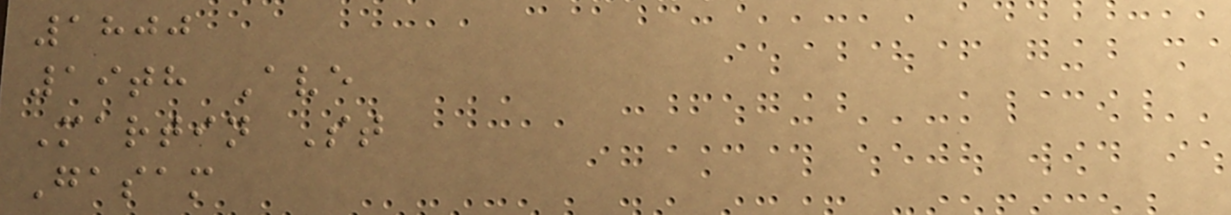1800
19th Ave
Martin St
Gasam
